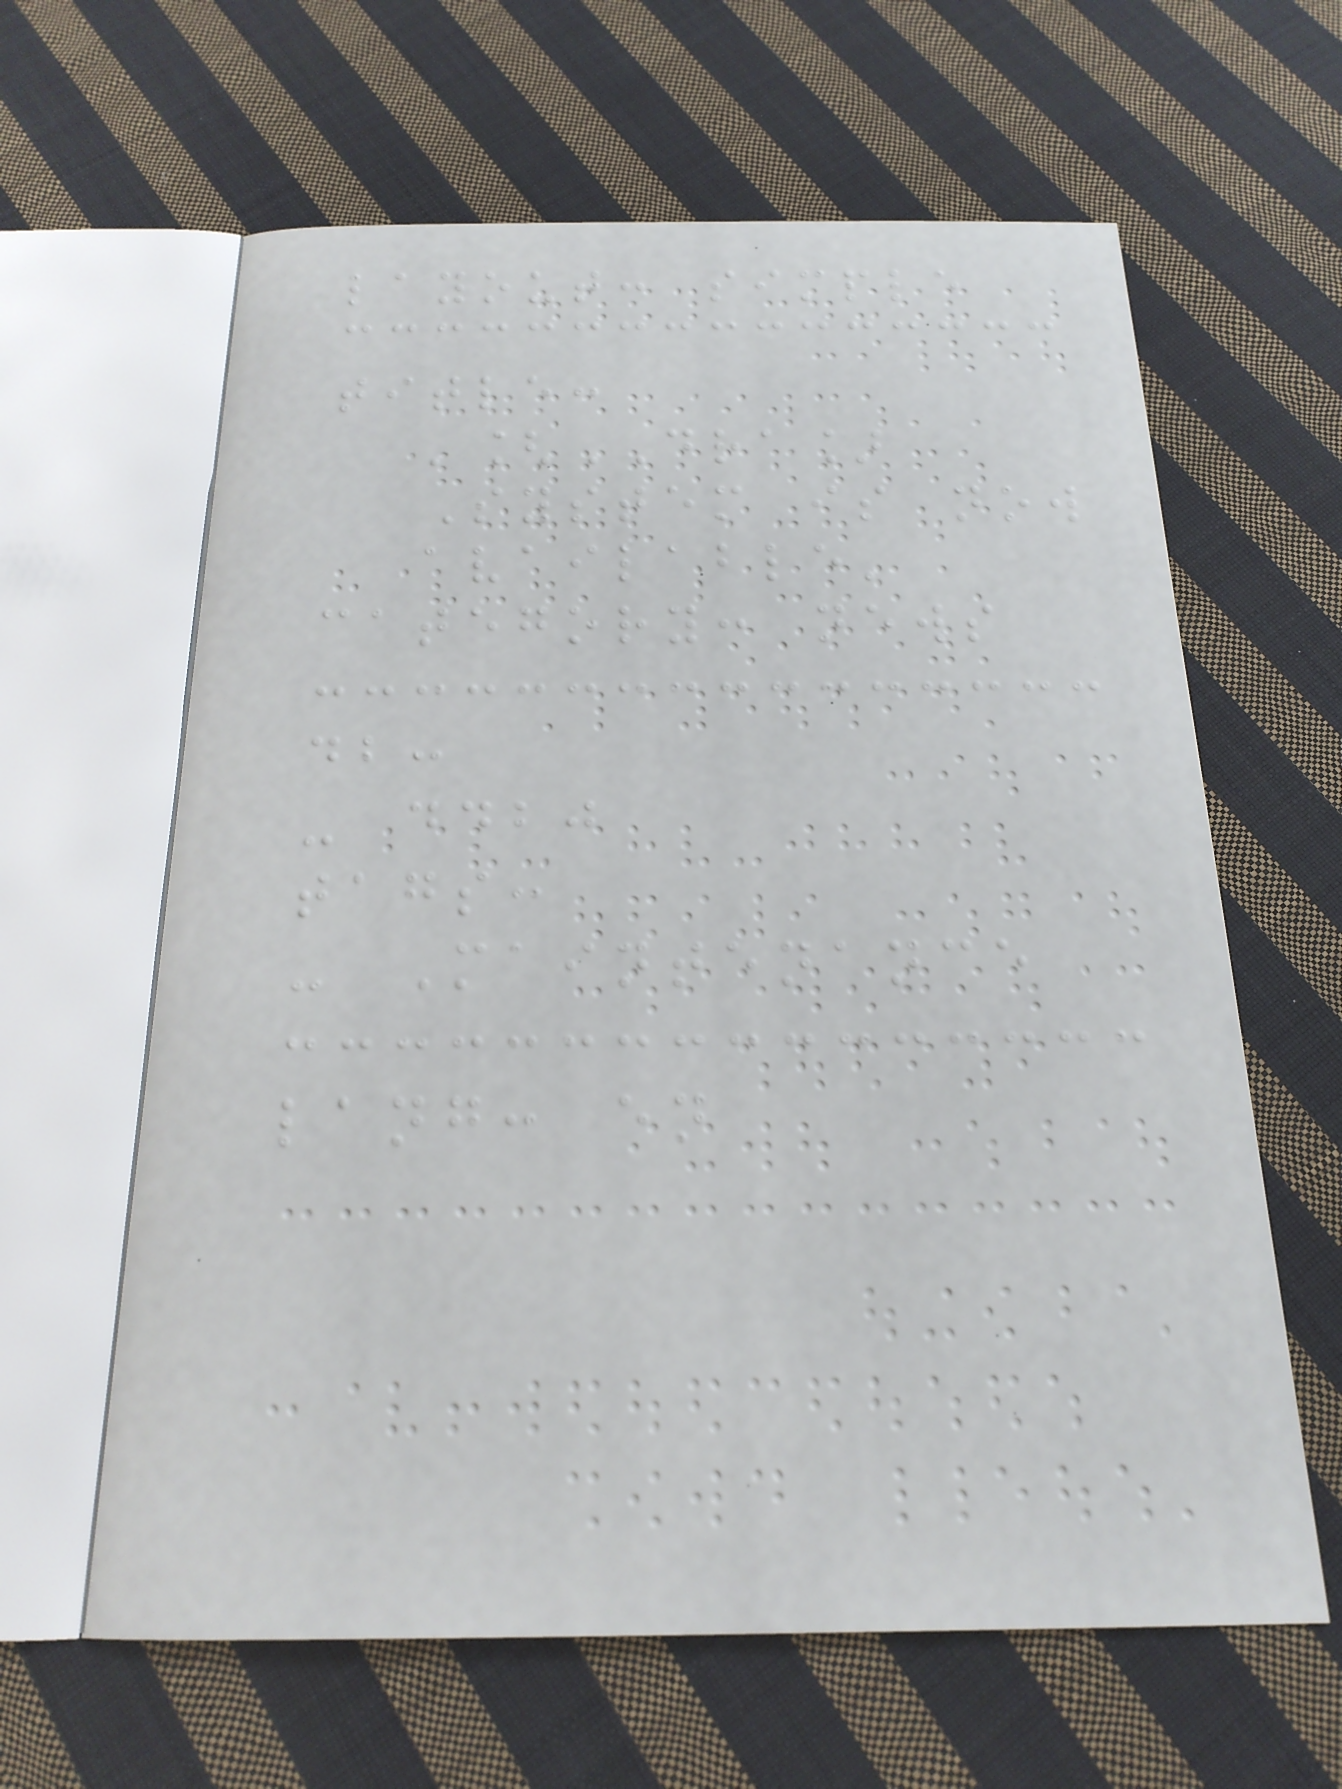layout: simple
title:
'[DRA]
System is now
available'
category: news
db:
- ddbj
tags:
- Maintenance
lang: en
